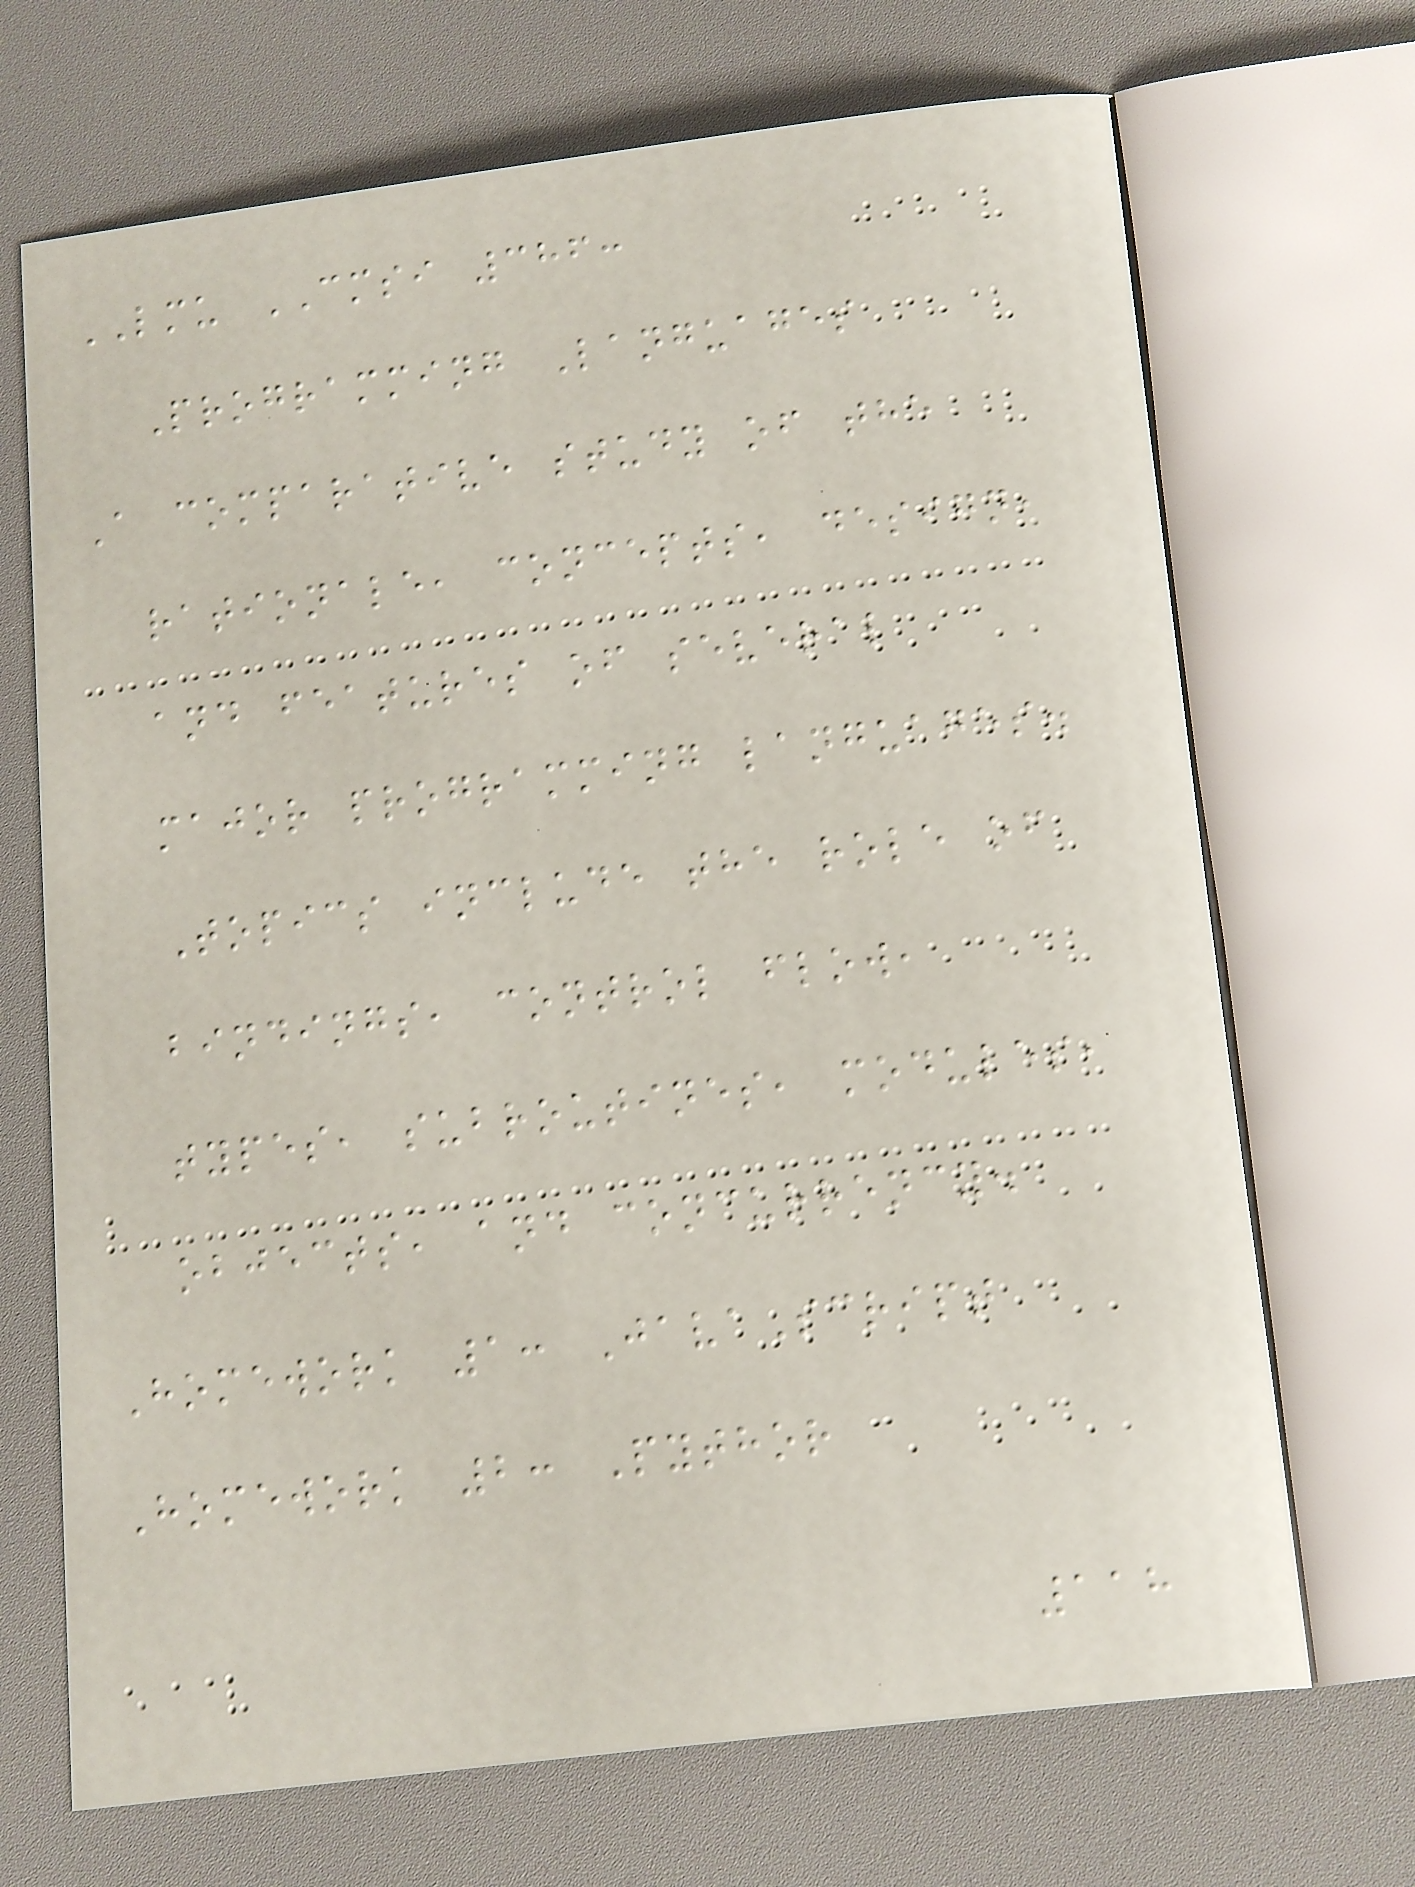LMU CMSI 386:
Programming Languages
A comparative study of the
rationale, concepts, design,
and features of several
major programming languages.
Topics include the role of
bindings, control flow,
types, subroutines, modules,
objects, and concurrency.
Homework 1: JavaScript
Homework 2: Pythor
118
